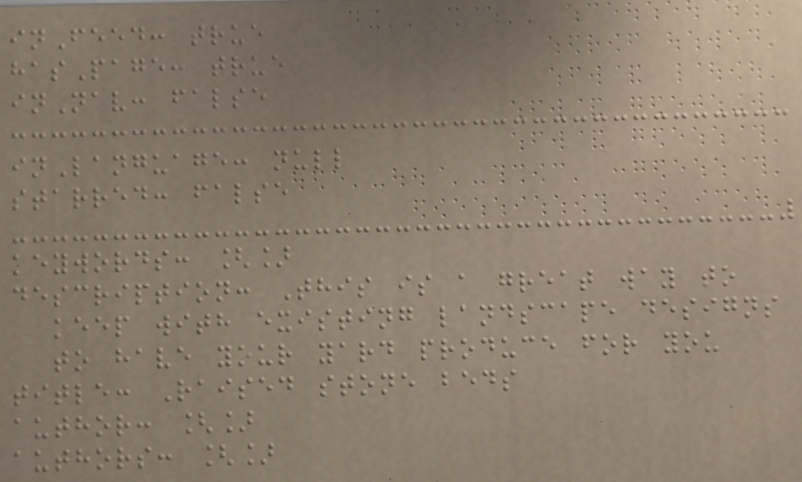inFeed: true
hasPage: true
inNav: false
inLanguage: null
starred: false
keywords: []
description: This is a great way to
keep with existing landscape designs
to have your yard produce for you
title: Raised stone beds
author: []
authors: []
